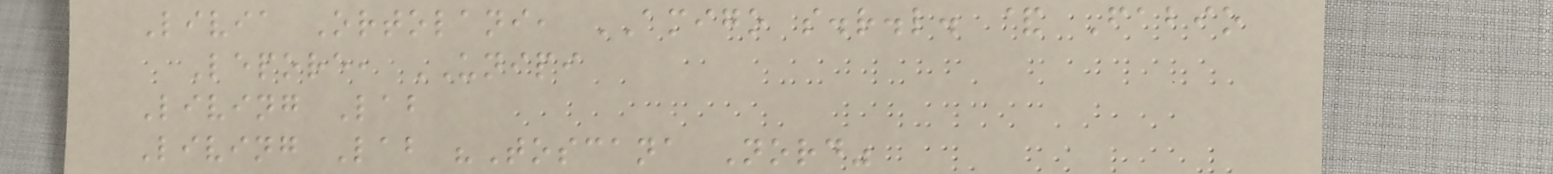Livia Ortolani, AMIGO s.r.l. & Fabio
Lepore, UNIPI
Living Lab
Living Lab "Toscana Nord"
